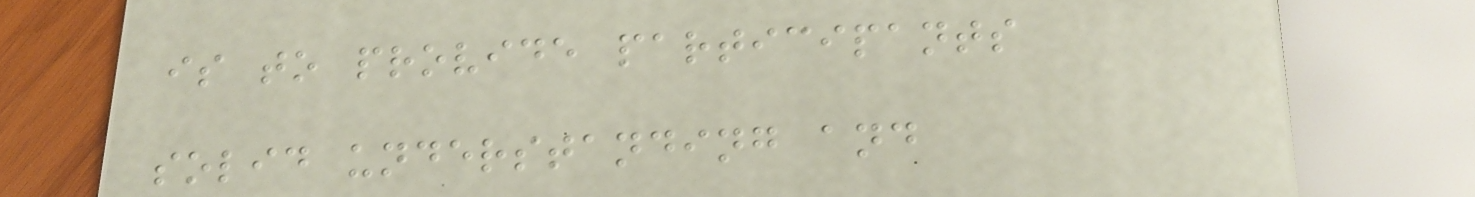is to provide participants
solid understanding and
